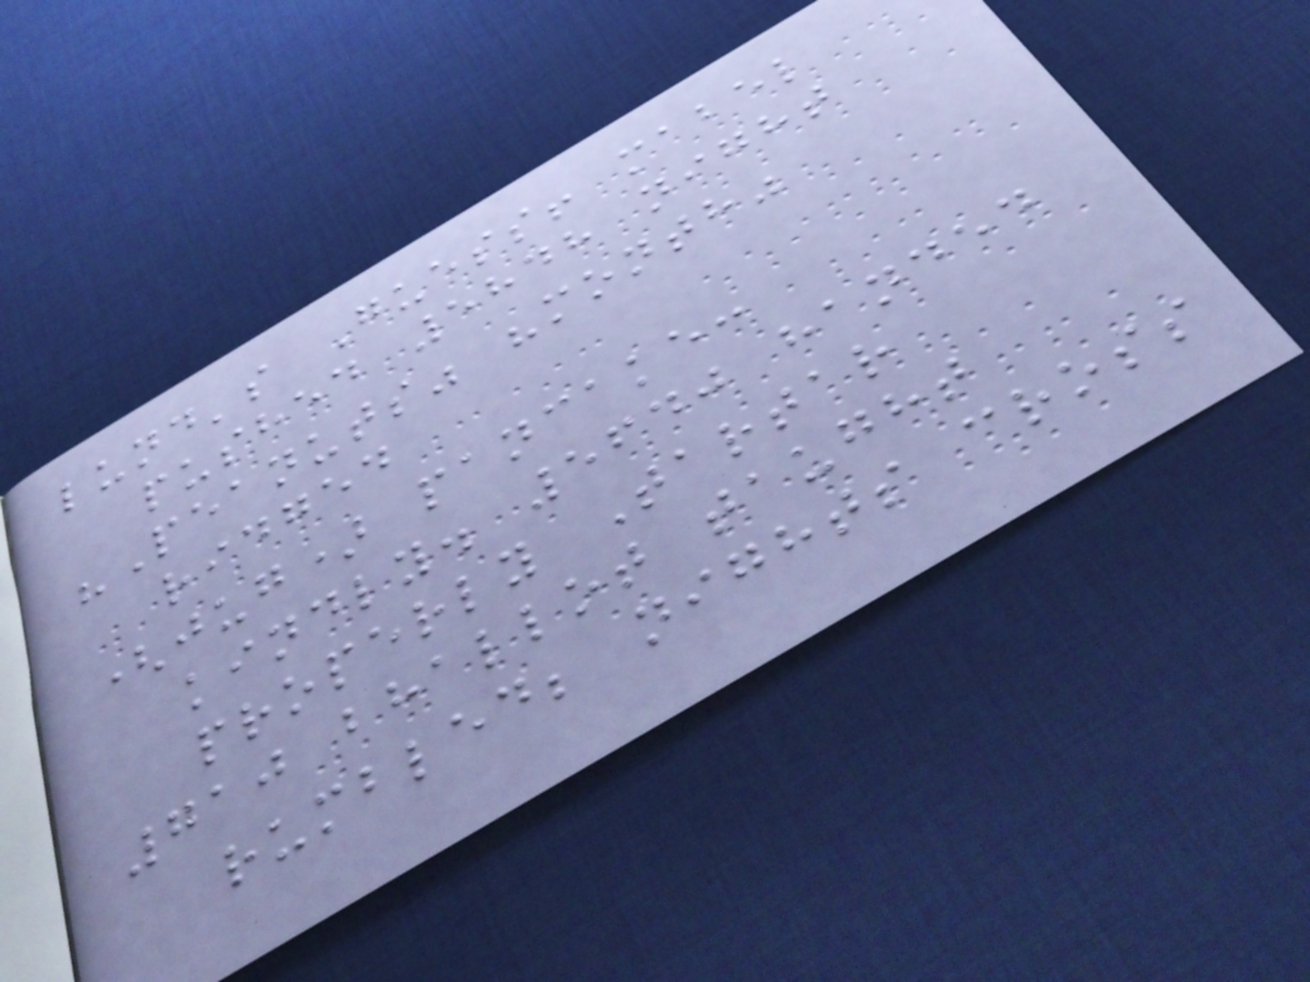lund's Guess! mabel
pushed 5848 night
"Peanuts" "month"
ridged
(jug) pancake:
kindly. 5640 handed
properly Tartar
710 bhallot taught
rumbled; nights cross
